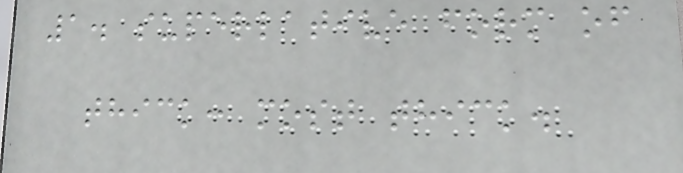1. superlative form of
thick: most thick.
